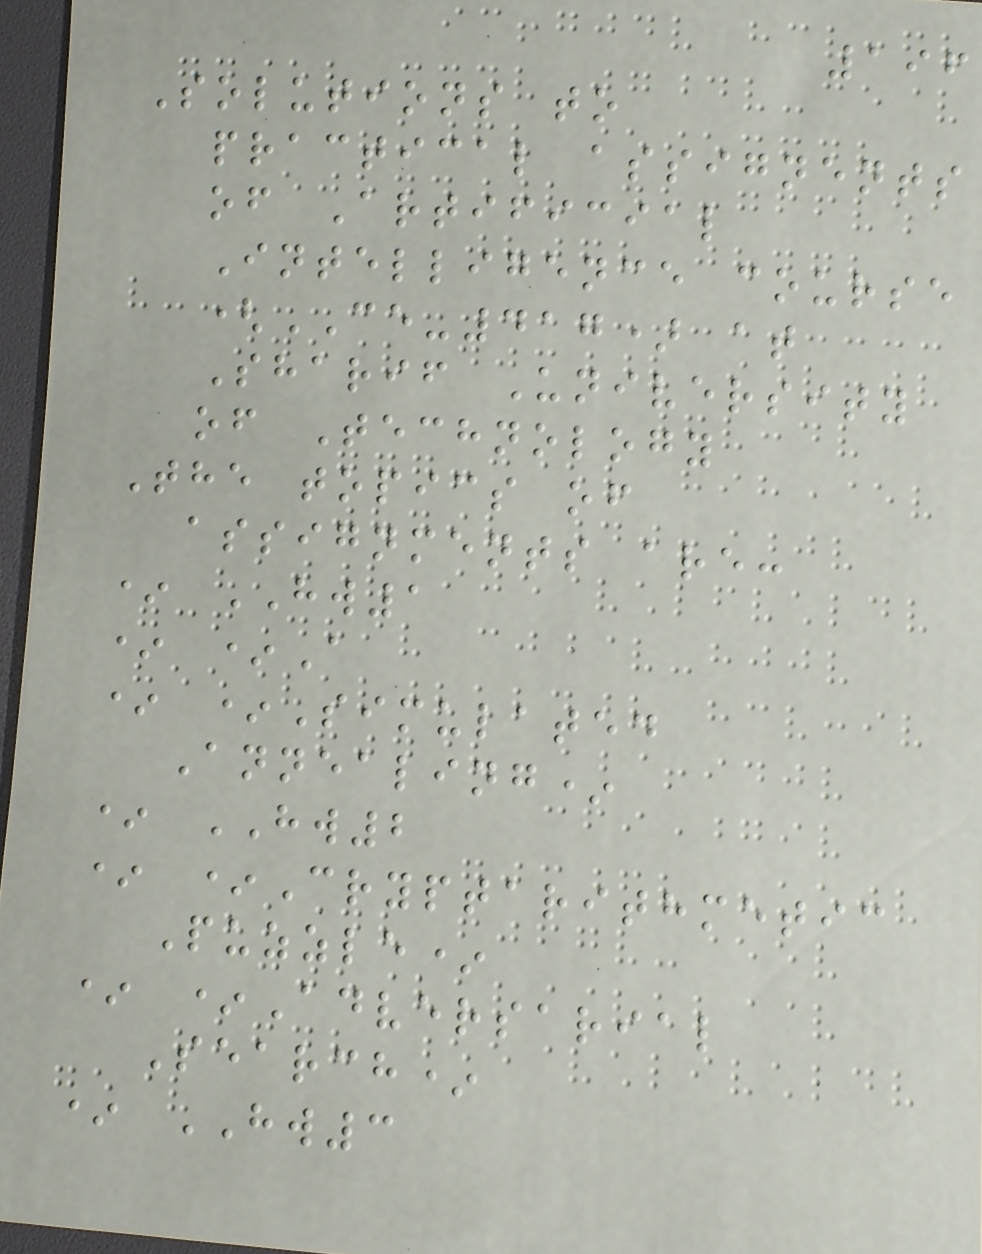196
Solutions to
practical assignents
of Artificial
Intelligence course
(CE-417) at
Sharif University
of Technology
The topics of
assignments are:
* HW1
* *A
* *Simulated
Annealing*
* HW2
* *Cryptarithmetic
Puzzle*
* *Adversarial
Search*
* HW3
